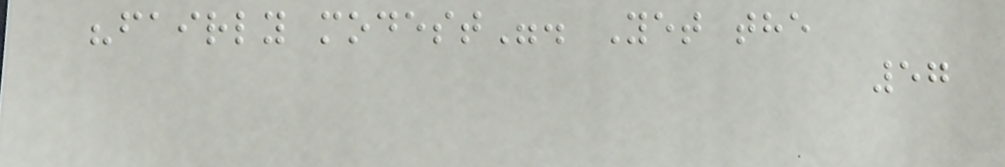"fairly modest". Yet the
57
